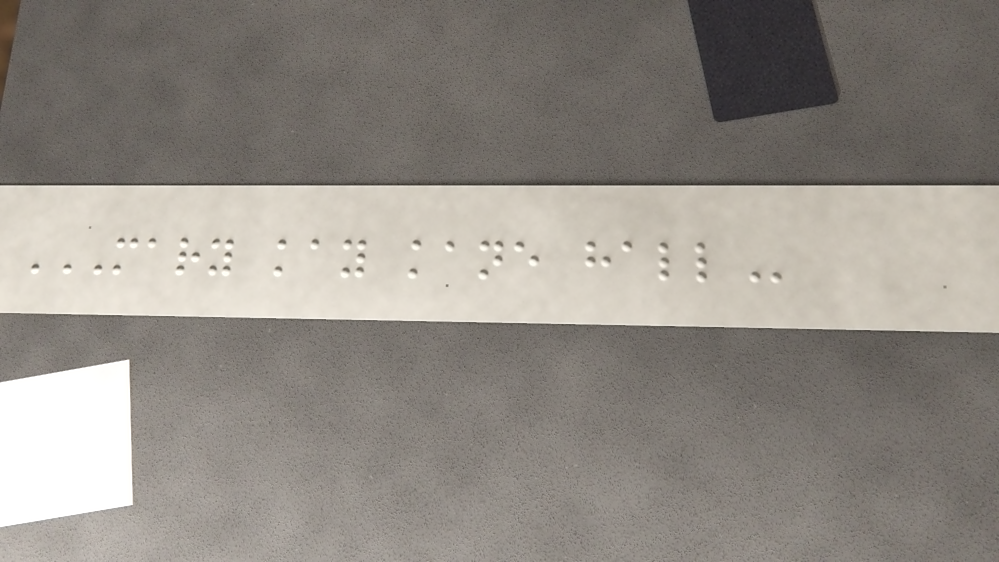MARY KAY KANE HALL
